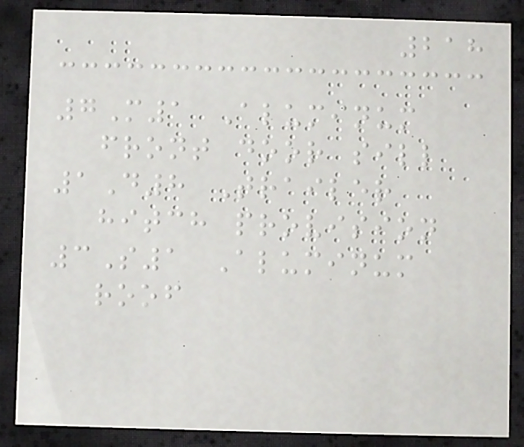218
7M1 Aluminum
front door sill
1D8 Trailer
hitch provision
3S1 Aluminum
roof
